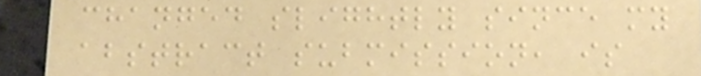changed slightly since my
abstract submission, is
